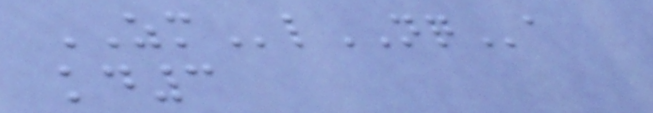ZMlNQa
kd3
